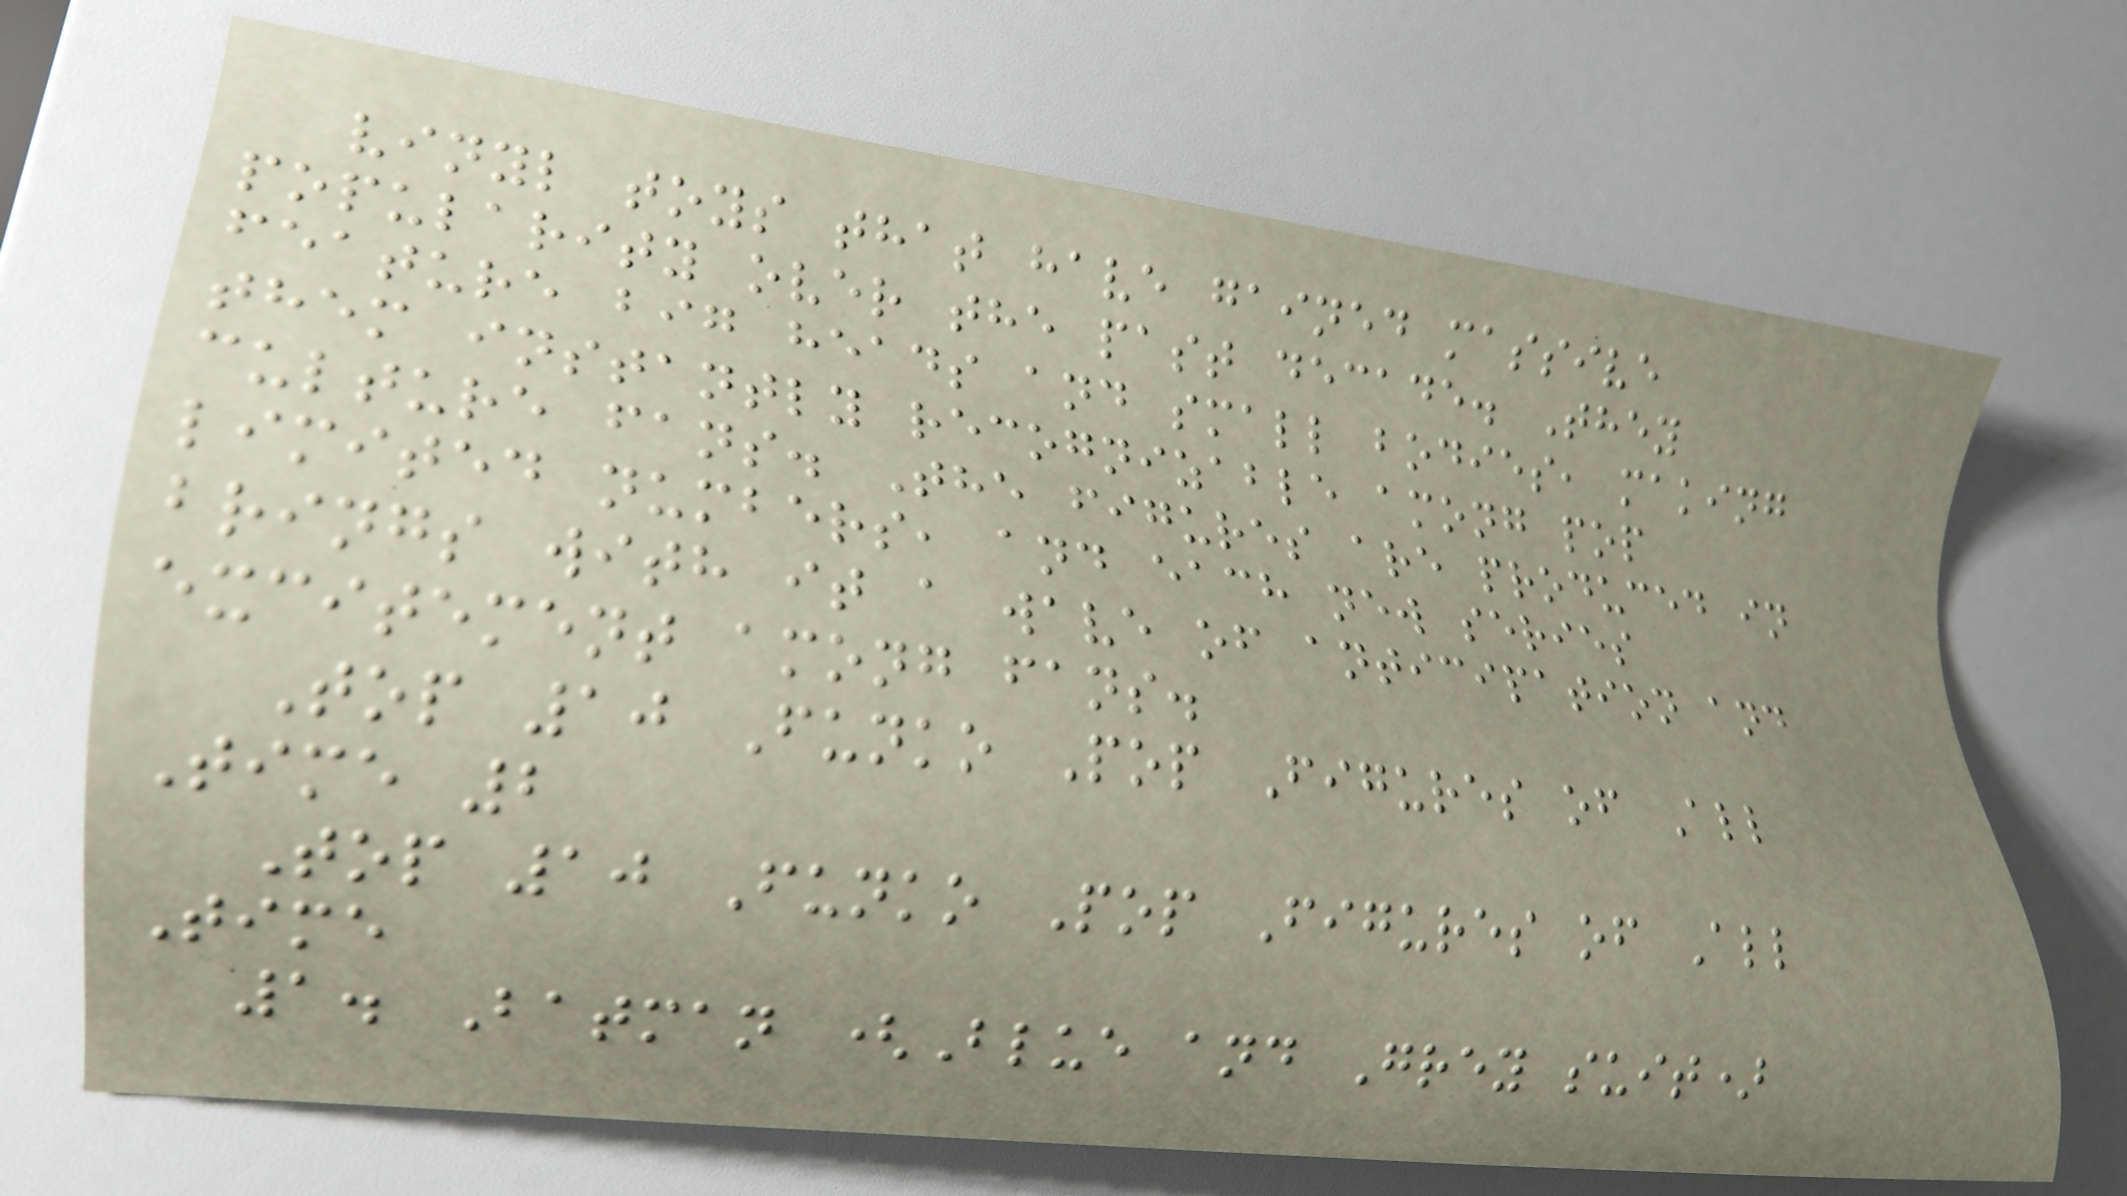vinyl toys that have gained massive
popularity over the past decade. They
feature big heads and small bodies, making
them instantly recognizable among pop
culture fans. The figures are produced in
limited numbers, and each new series
brings with it a wave of anticipation and
excitement among fans.
Top 10 Funko Pop Figures of All
Time 2
Top 10 Funko Pop Figures of All
Time
1. Batman (Blue and Grey suit)
